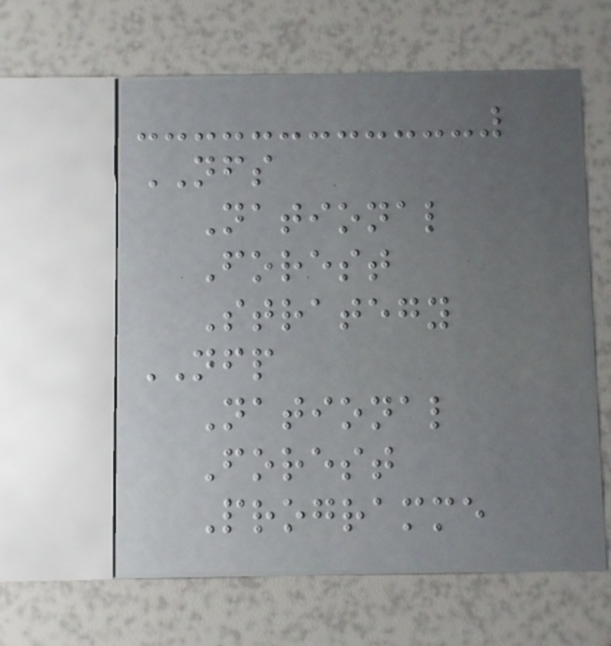NFS
National
Forest
Strategy
NFP
National
Forest
Programme
